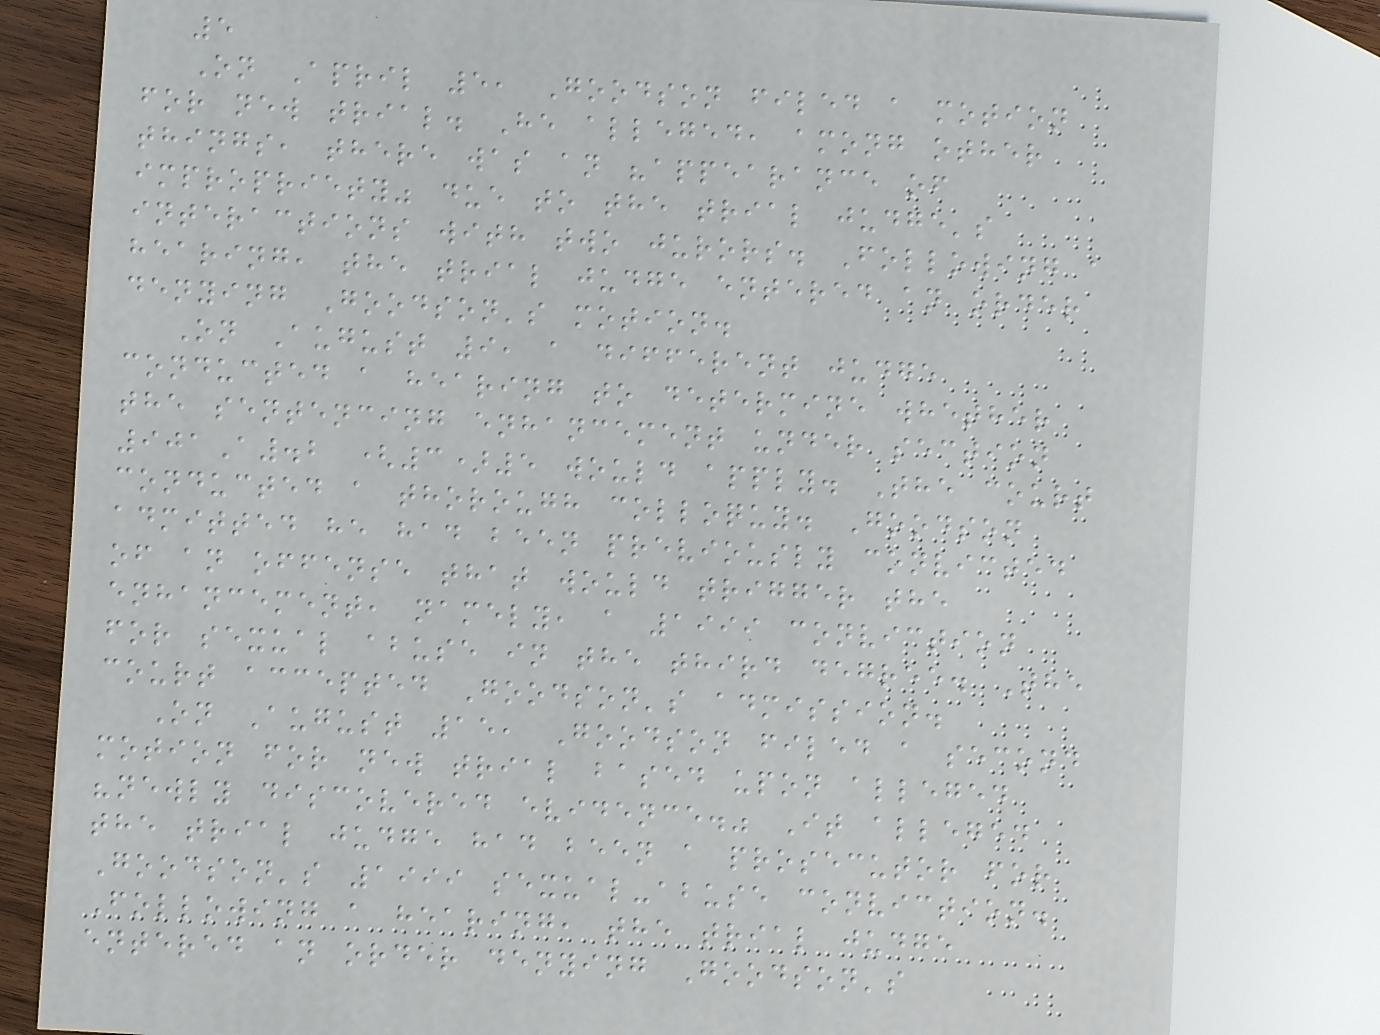5
On April 5, Goodson filed a motion
for new trial. He alleged, among other
things, there was an "appearance of
impropriety" due to the trial judge's
interactions with two jurors. Following a
hearing, the trial judge entered an order
denying Goodson's motion.
On August 9, a different judge
conducted a hearing to determine whether
the sentencing enhancement under section
901A.2 (3)5 would apply. The court
conducted a thorough colloquy. Goodson
admitted he had been previously convicted
of an offense that would trigger the
enhancement, namely, a 1999 conviction
for sexual abuse in the third degree. The
court accepted Goodson's admission.
On August 15, Goodson filed a second
motion for new trial based upon alleged
"newly discovered evidence." It alleged
the trial judge had been a prosecutor for
Goodson's 1999 sexual-abuse conviction.
Following a hearing, the trial judge
entered an order denying Goodson's
